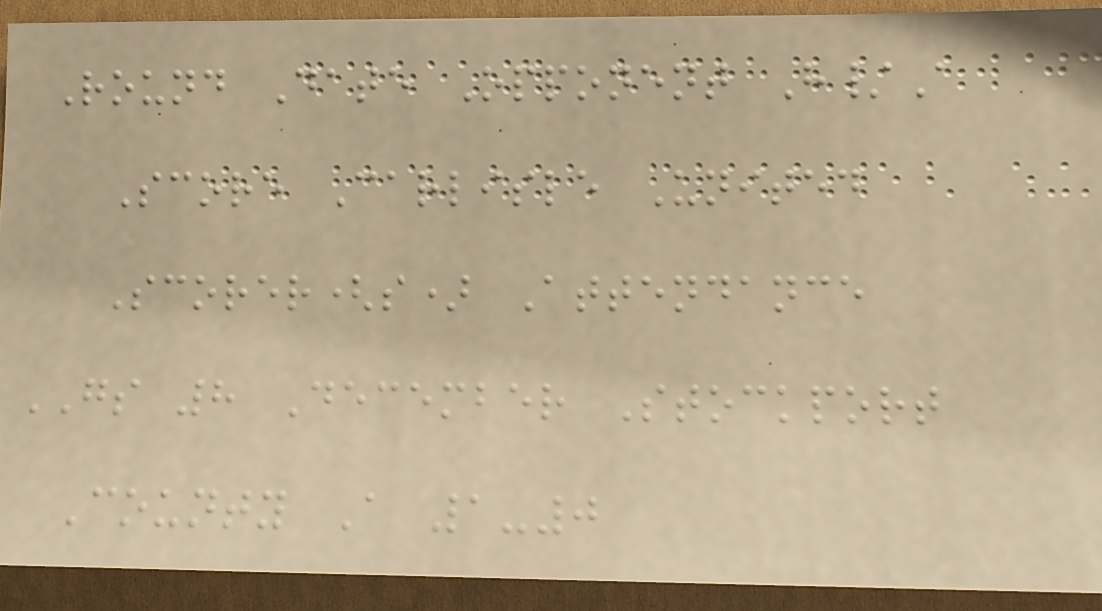Round Date Opponent H/A
Score Carlisle United
Scorer(s) Attendance
GS 8 December Stockport
County A 1-0
